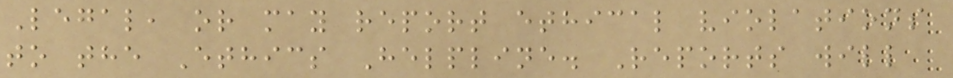Legal, or may report ethical violations
to the Ethics Helpline. Reports will
